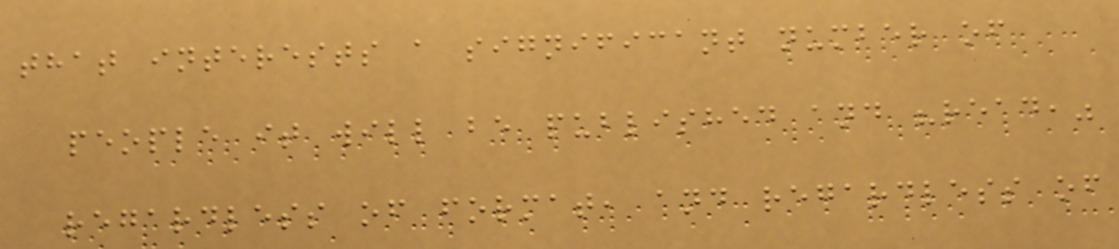that interests a significant number of
people it will be published and "read,"
regardless of format, and regardless of
